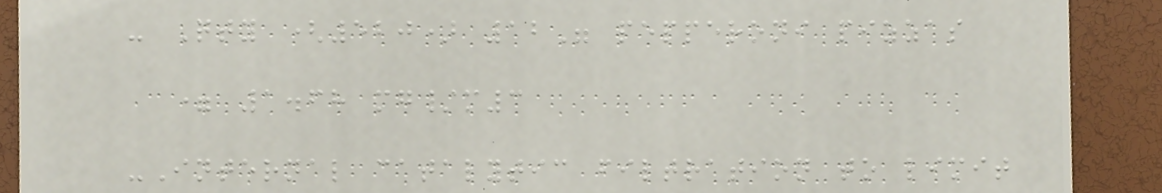- Qty (520) 12" pepperoni pizzas
= 1.68 mg/m3
-Internal catalytic filtration to limit
